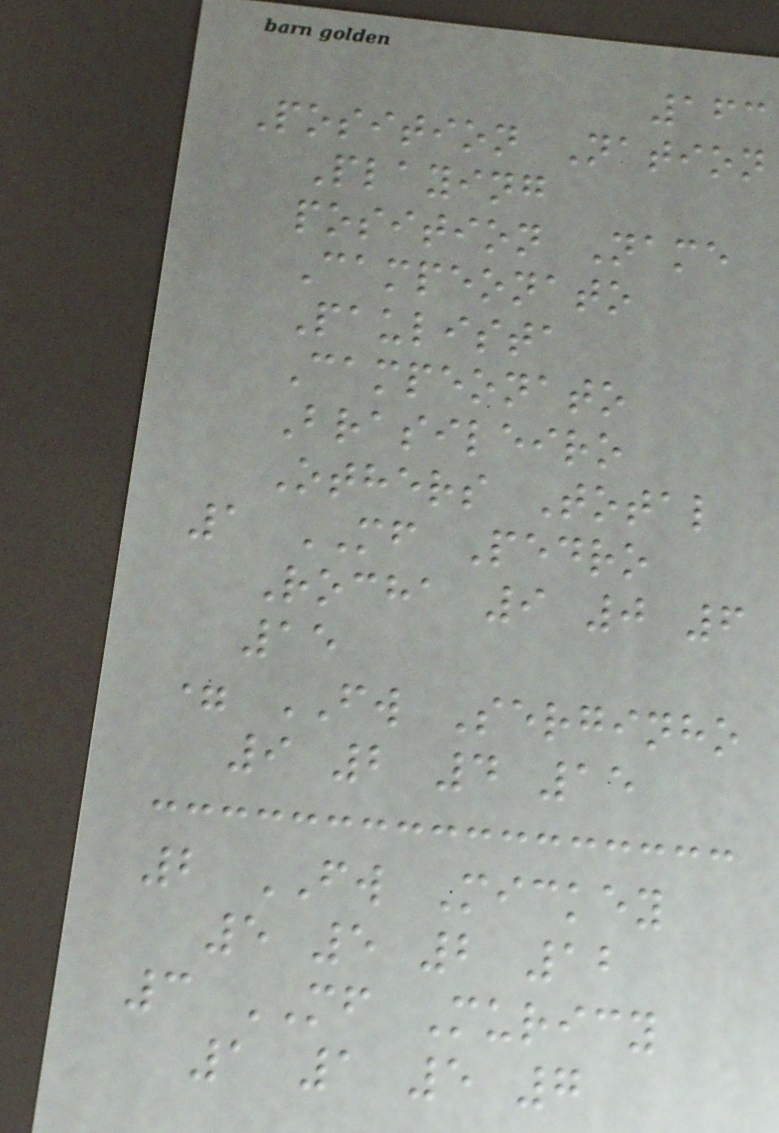163
Position Nation
Playing
position Name
Campeonato
Paulista
Campeonato
Brasileiro
Others Total
1 MF Pedro
Rocha 9 0 6
15
= FW Serginho
9 2 4 15
2 FW Mickey
5 5 2 12
3 MF Muricy
1 1 5 7
